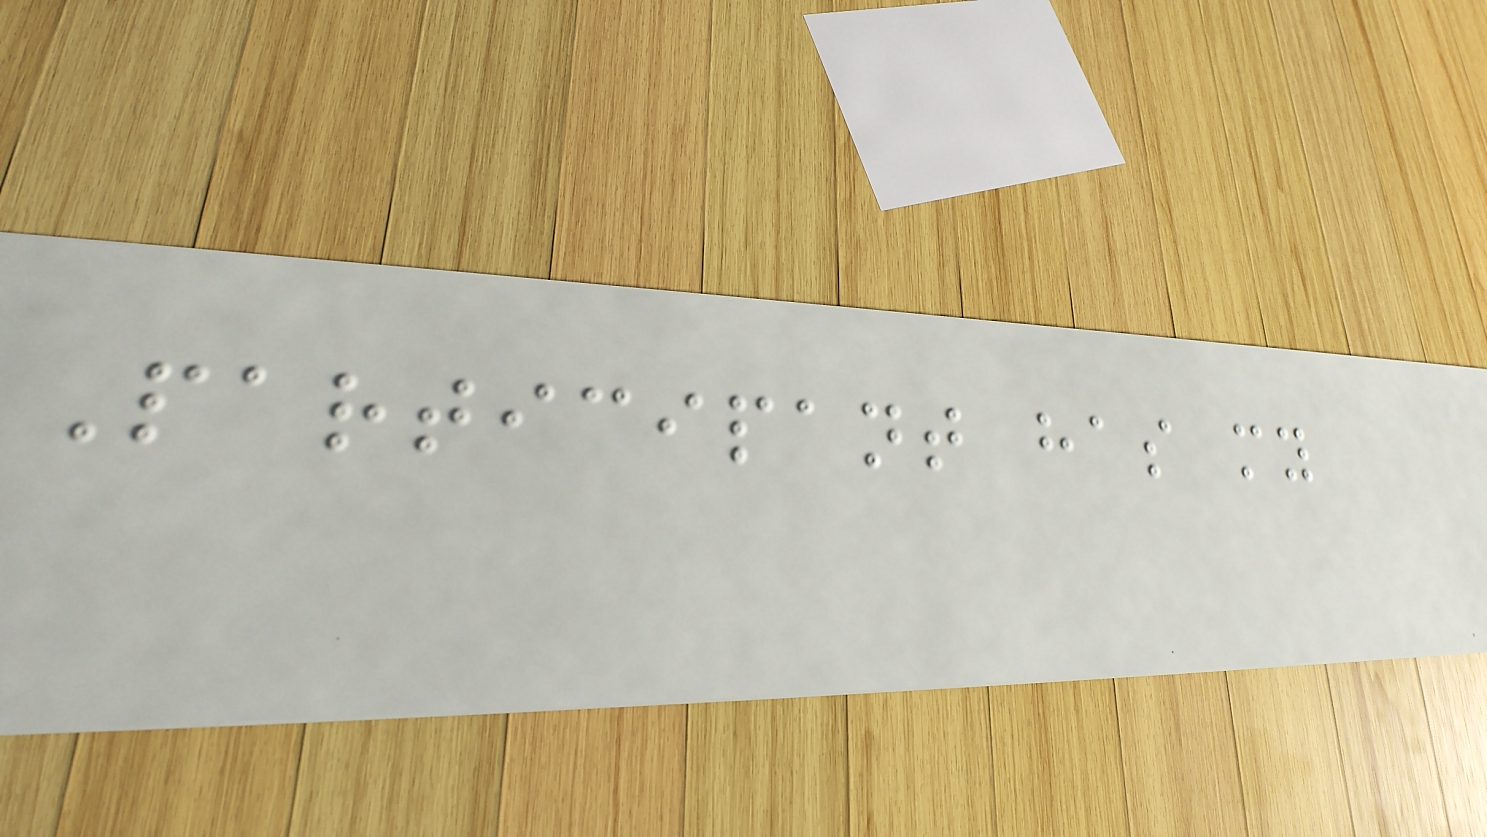Participant has my
